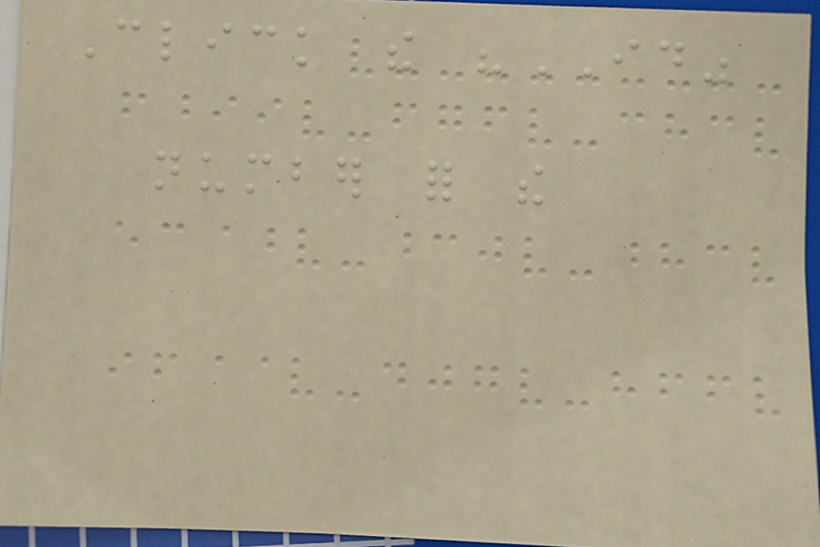Click the "ID"
number for the
